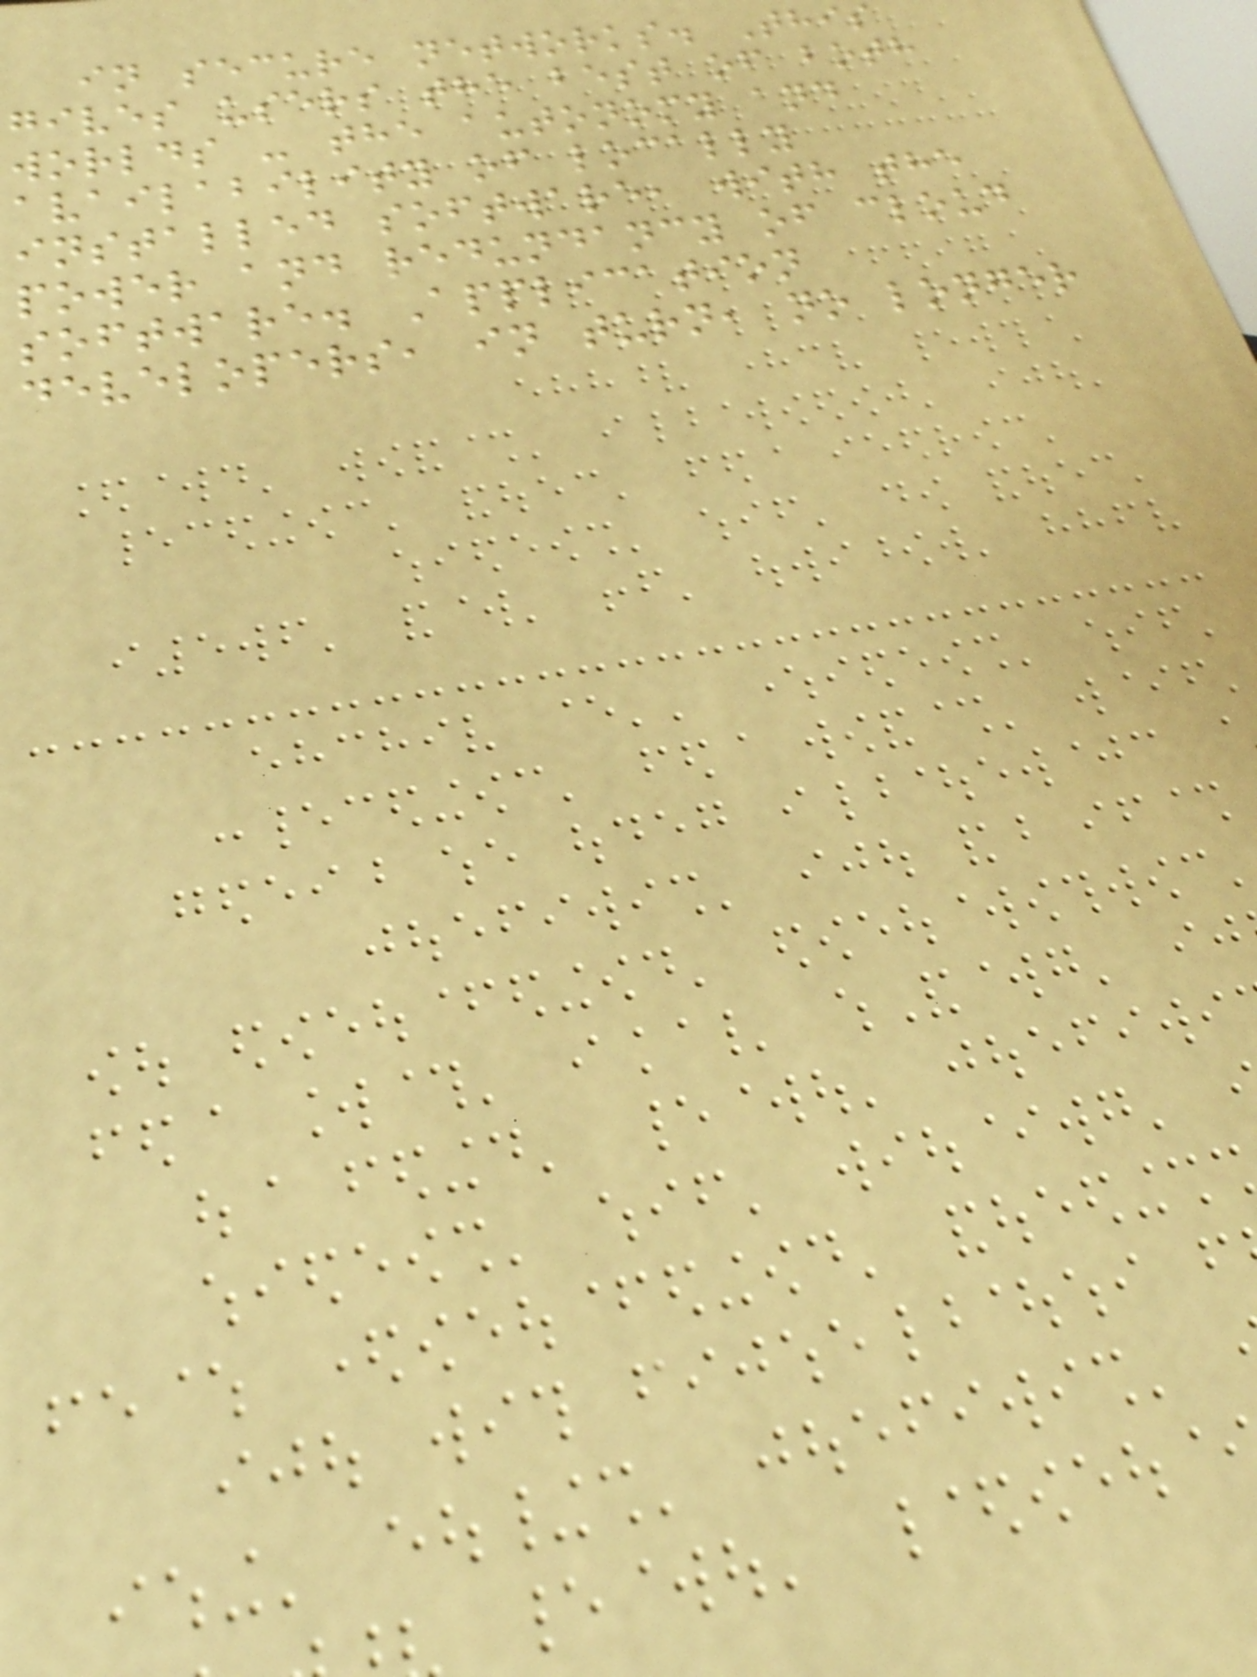in secure networks. This
gives users the best of both
worlds - the autonomy and
availability of locally
installed software, with the
power and redundancy of cloud
software. Application
developers, in turn, no longer
